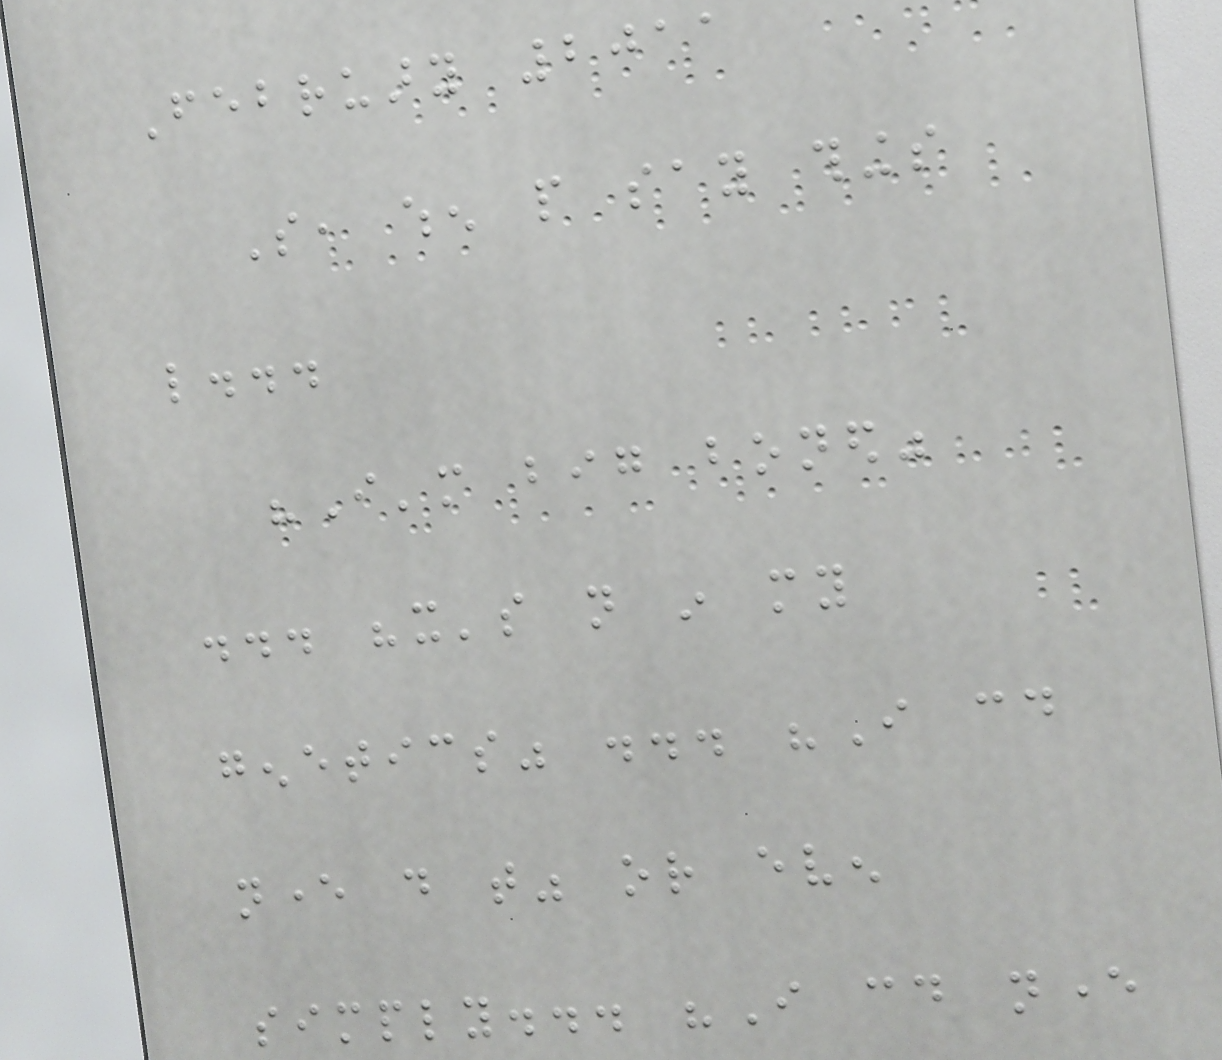February 2011
So, when people say things
like...
"I'm big boned"
... "it's not in my
genetics" ... "I could
never do that" or even
simply... "I could never
